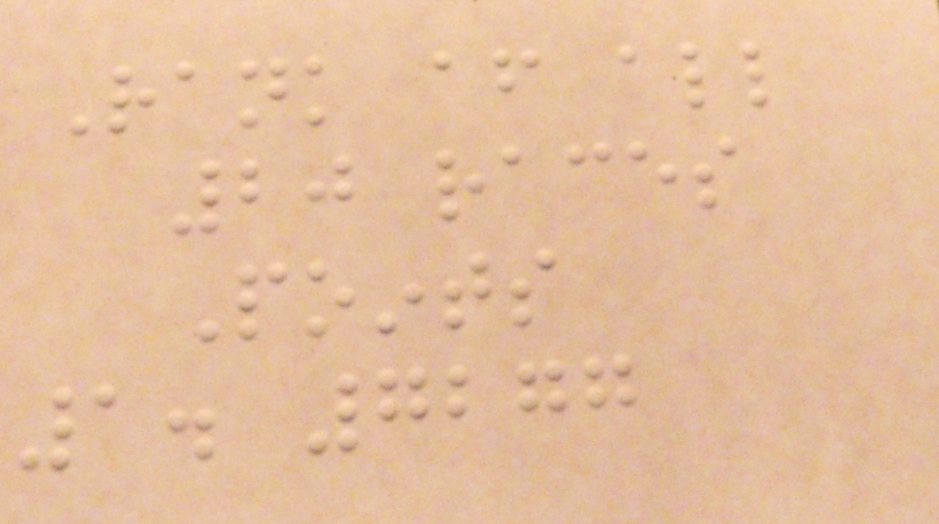Rank after all
20 races
Points
1. 7277
